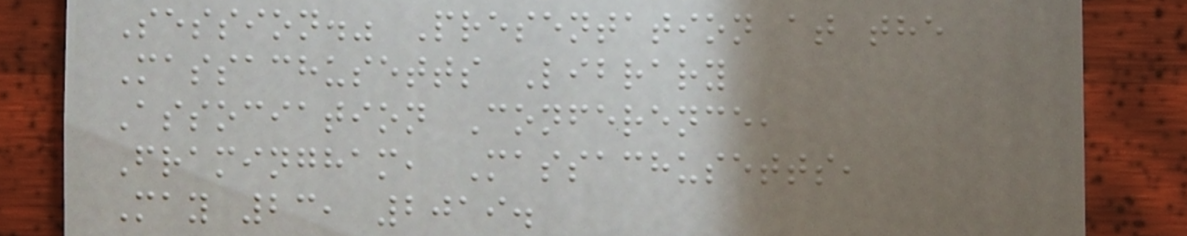Session." Presentation at the
Massachusetts Library
Association Conference,
Framingham, Massachusetts,
May 23, 2019.
